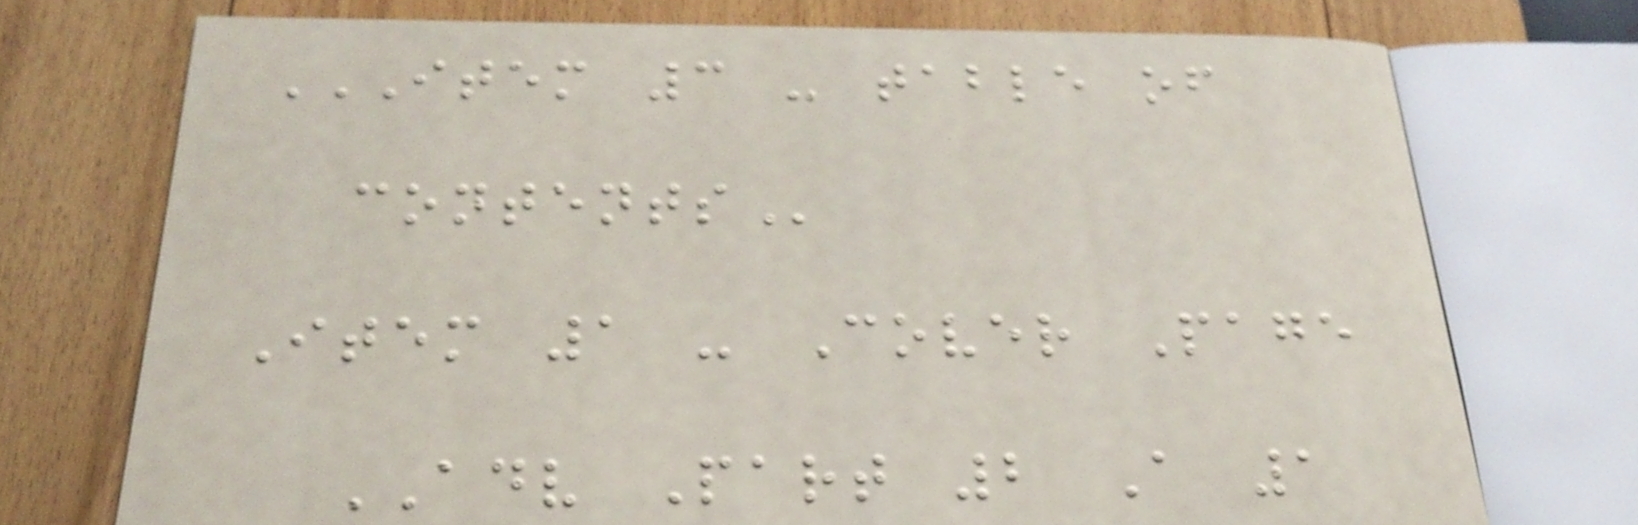ITEM 3 - TABLE OF
CONTENTS
Item 1 - Cover Page
ADV Part 2 A 1
